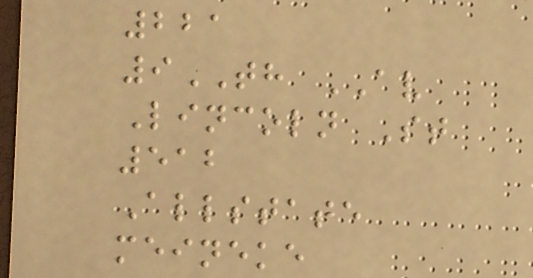221
9TH AV
Lincoln St
512
Allstate
meineke
